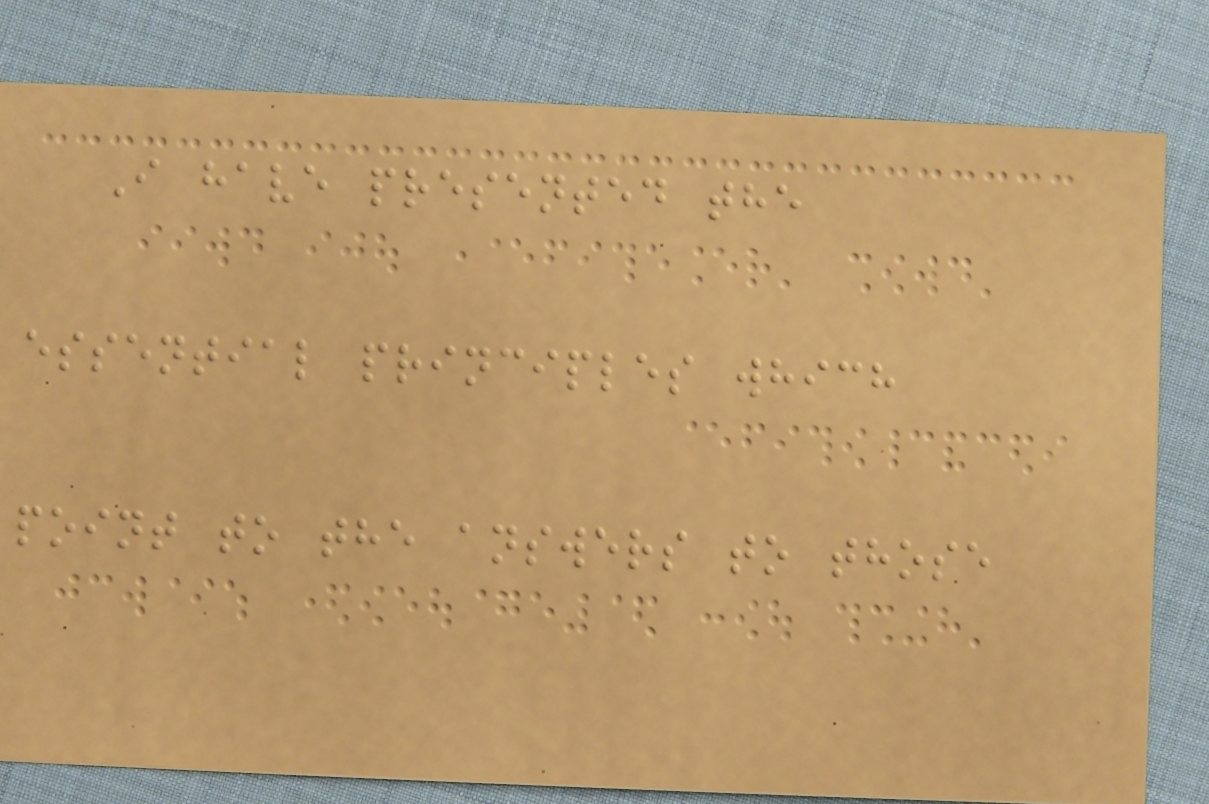I have presented the
essential principles which
point to the answers to those
